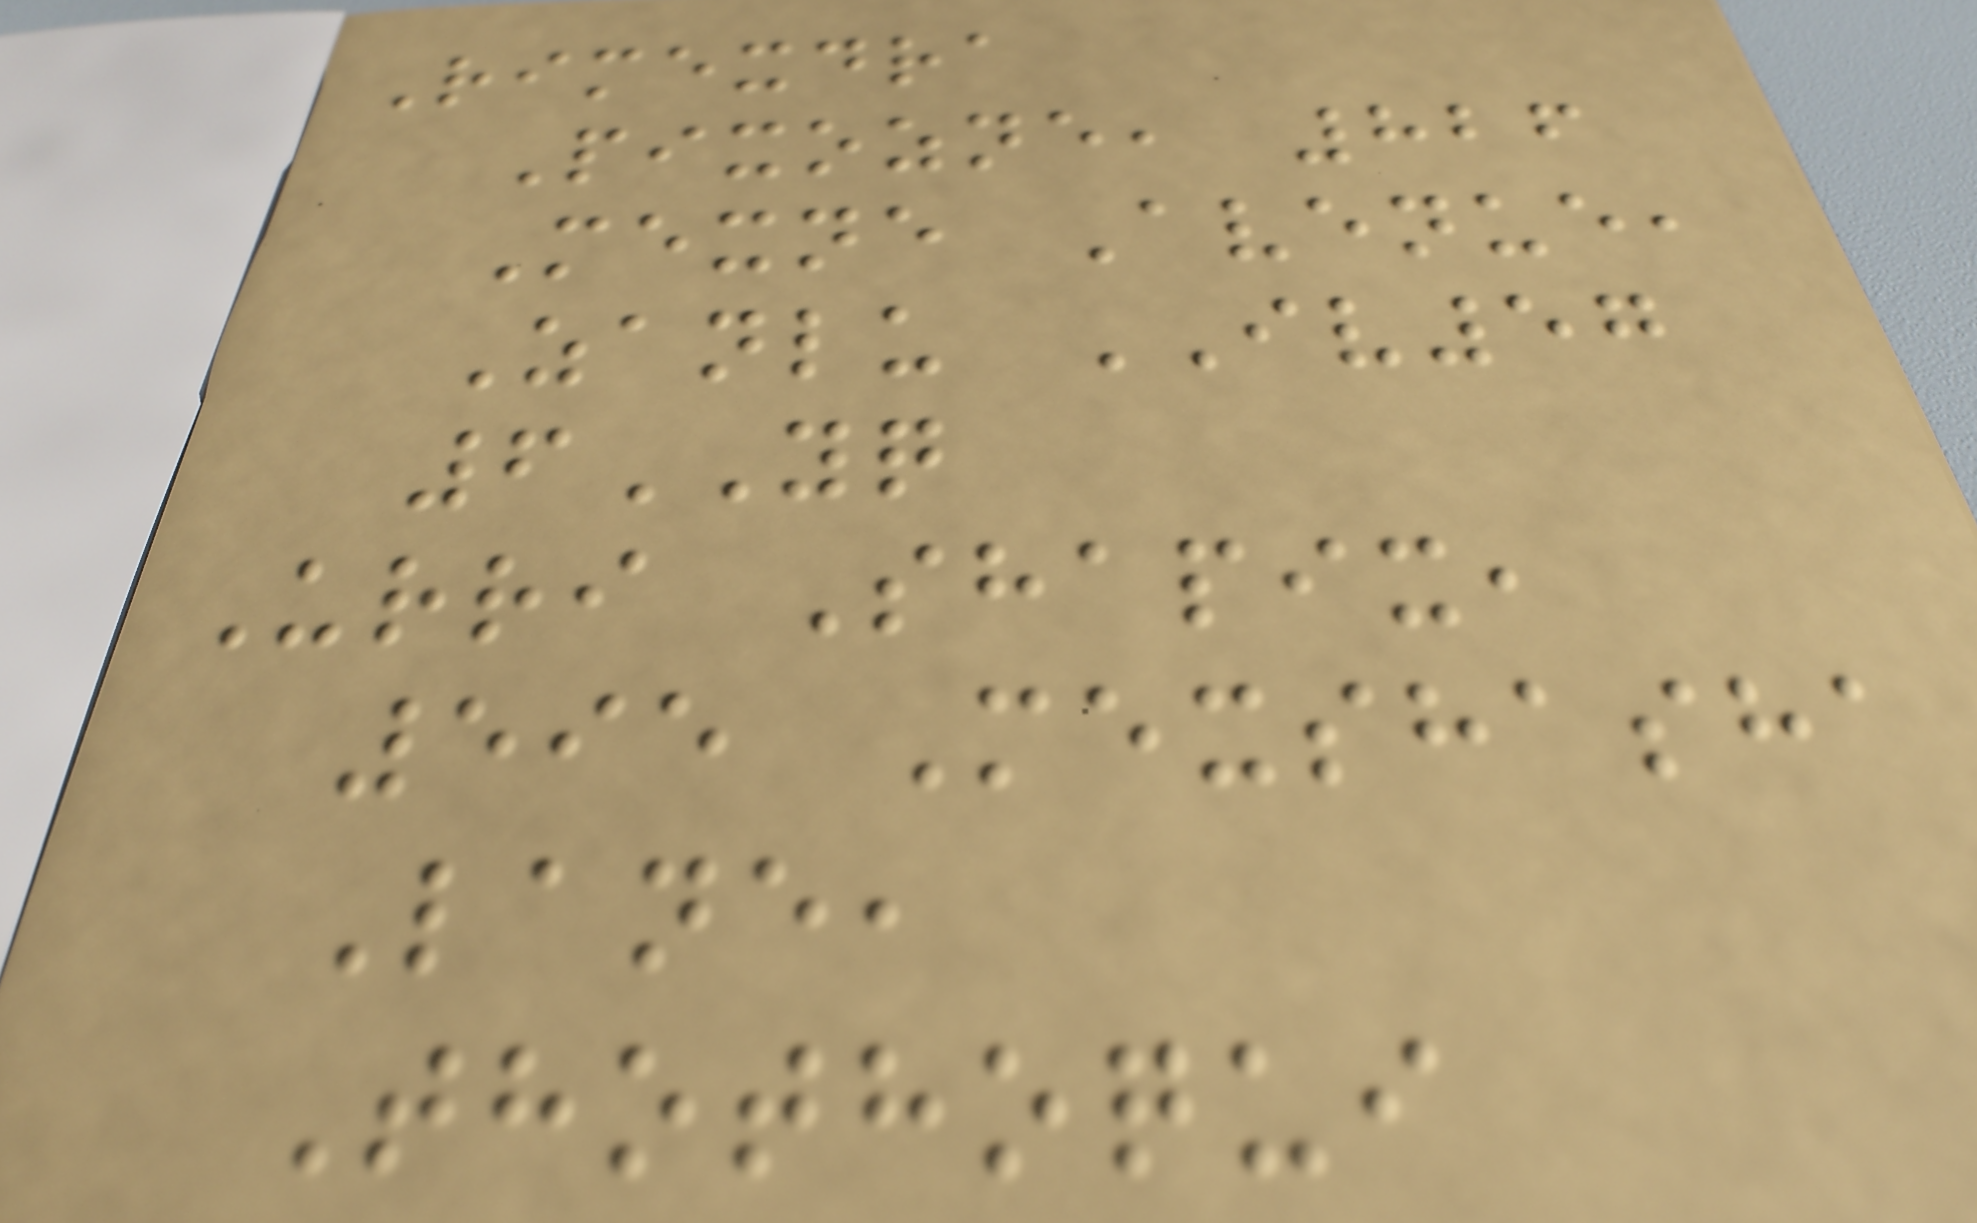Rimexdra
Pixozne, 826
Mexne Avenue,
Zanlu IV57
6YQ
Urri Shapix,
595 Mexshasha
Lane,
Thothoqui
